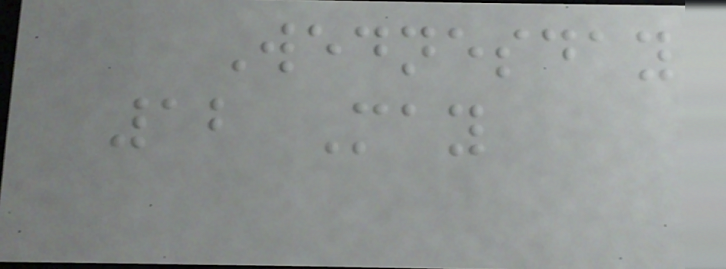Wednesday
12 May
